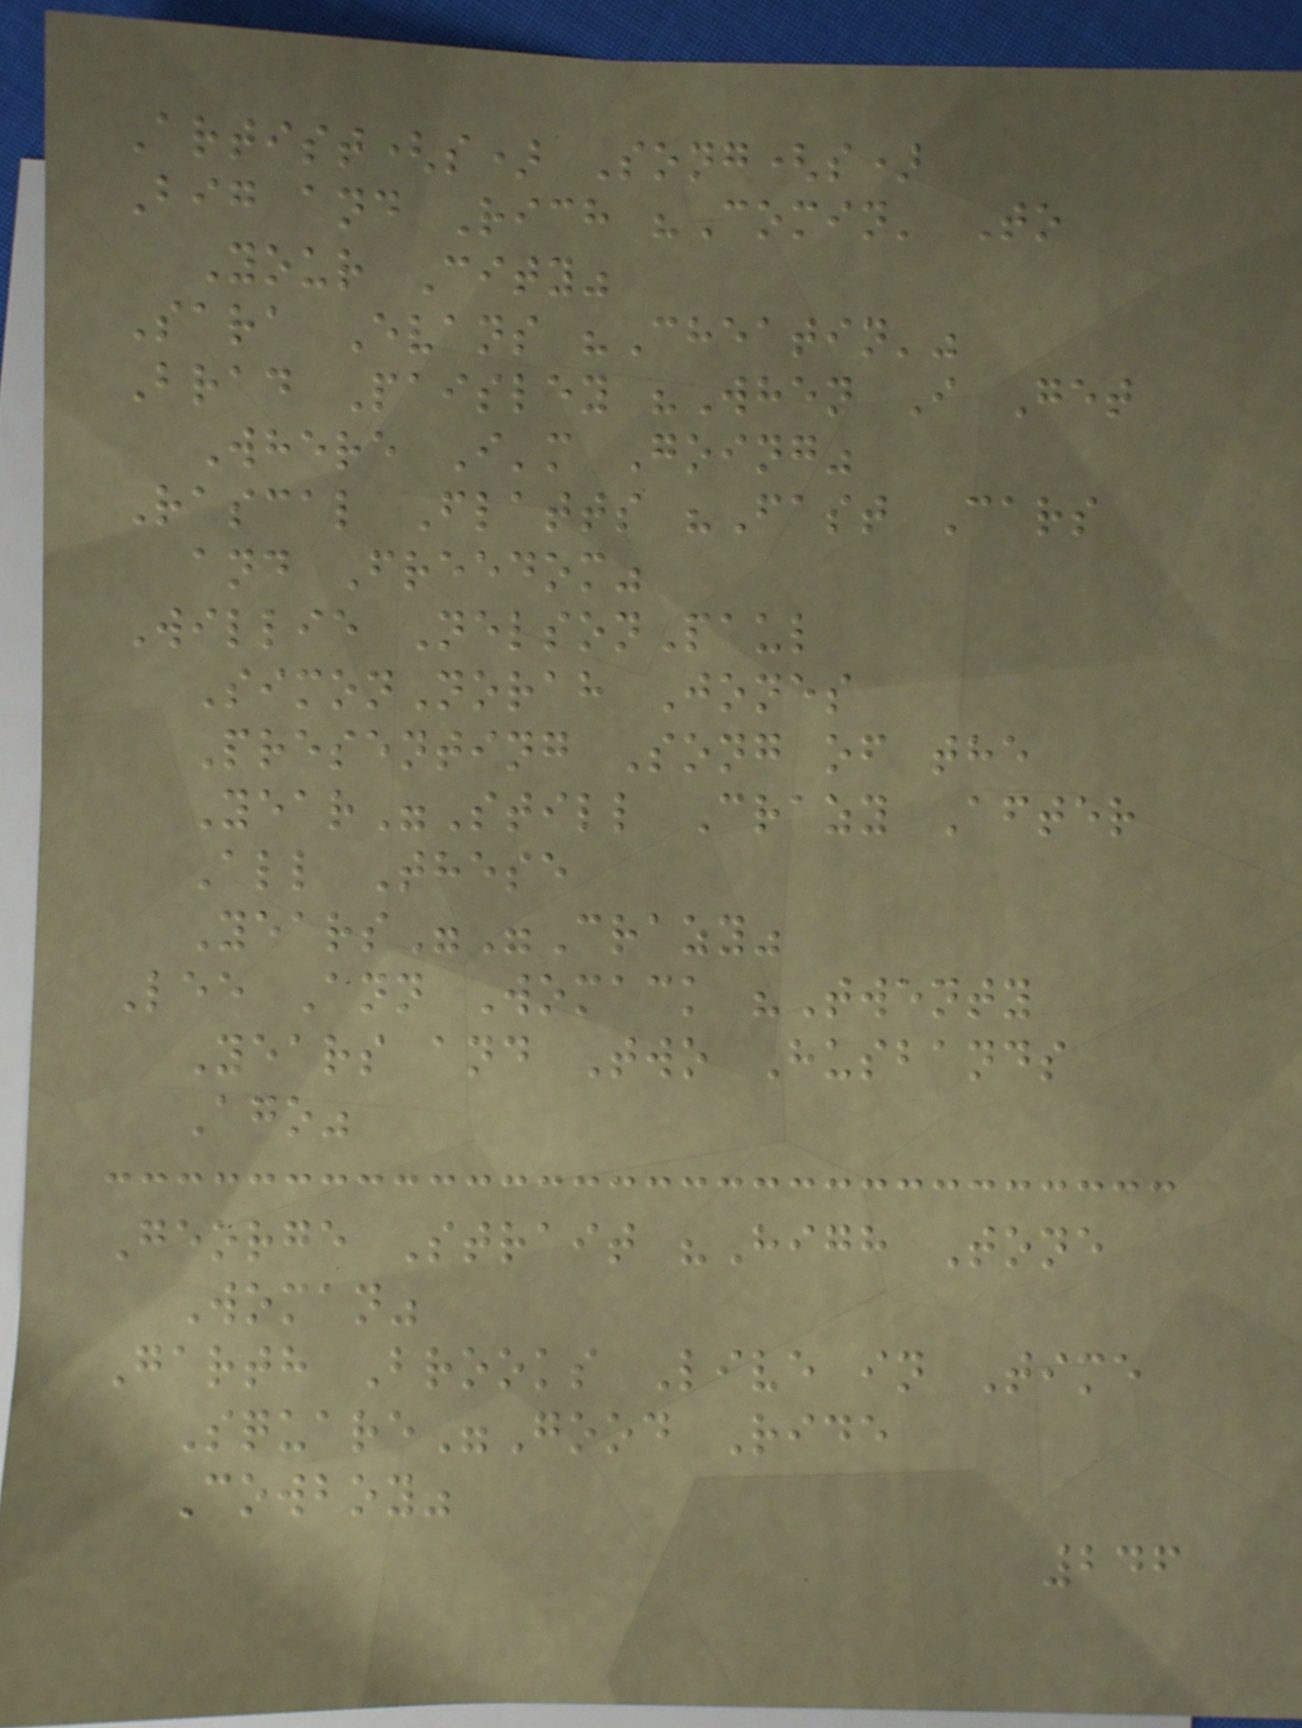Artist(s) Song(s)
Big and Rich "Comin' To
Your City"
Sara Evans "Cheatin'"
Brad Paisley "When I Get
Where I'm Going"
Rascal Flatts "Fast Cars
and Freedom"
Willie NelsonPaul
SimonNorah Jones
Presenting Song of the
Year"Still Crazy After
All These
Years""Crazy"
Lee Ann Womack "Twenty
Years and Two Husbands
Ago"
George Strait "High Tone
Woman"
Garth Brooks Live in Time
Square"Good Ride
Cowboy"
246
